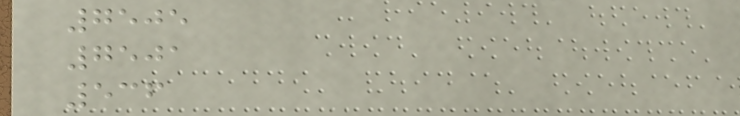7505
7501
536
